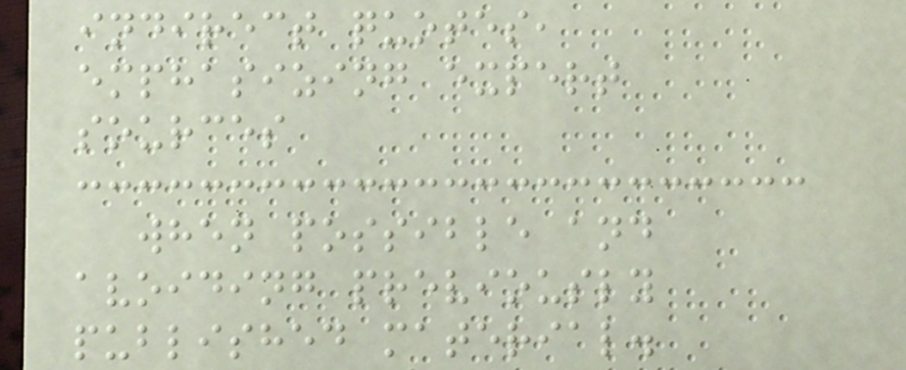indirect quotes,
emphasizing expert
sources
when possible and
avoiding previously
published material.
